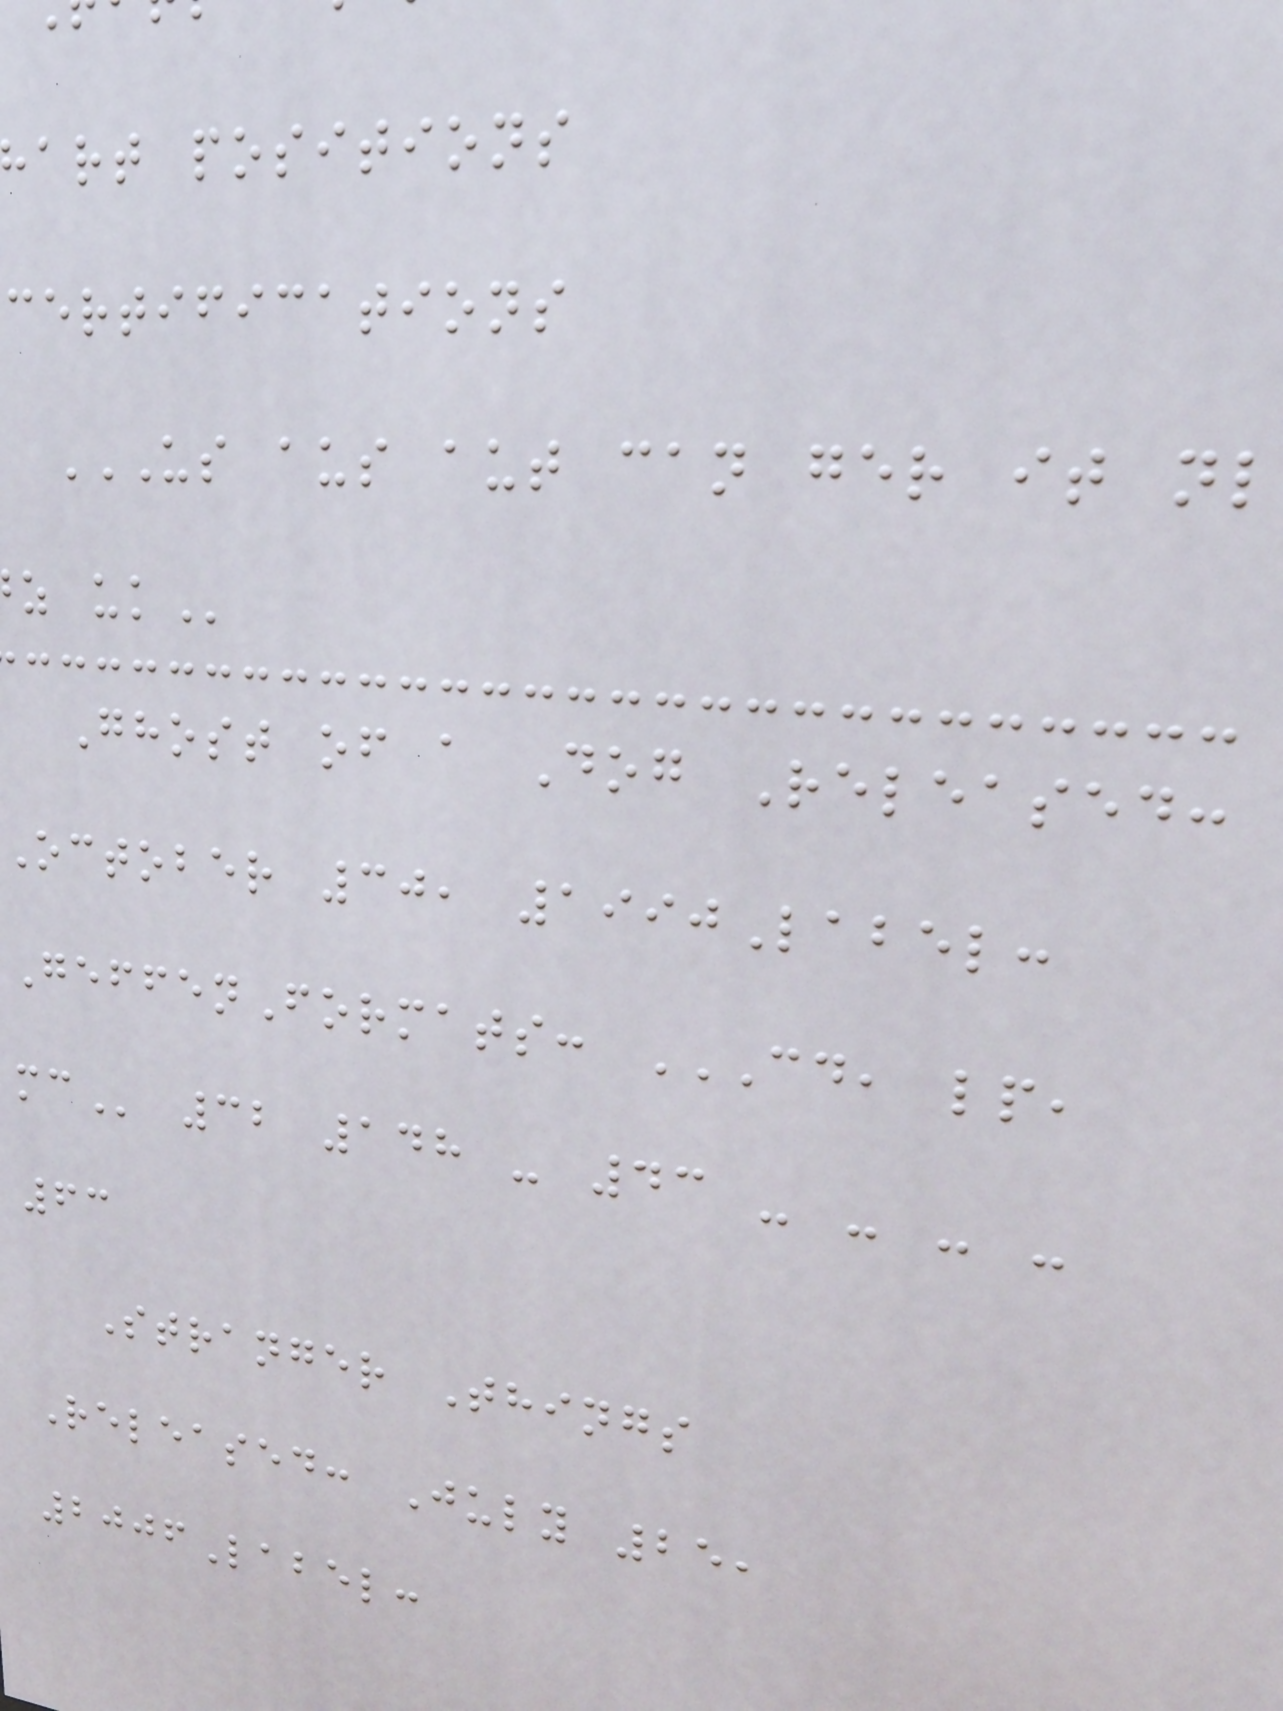art positions
certifications
US AUS AUT CAN GER IT NL
Ghost of a Dog Released:
October 30, 1990Label:
GeffenFormats: CD, LP,
32 148 - 43 - - - -
63
Stranger Things
Released: July 25,
2006Label:
